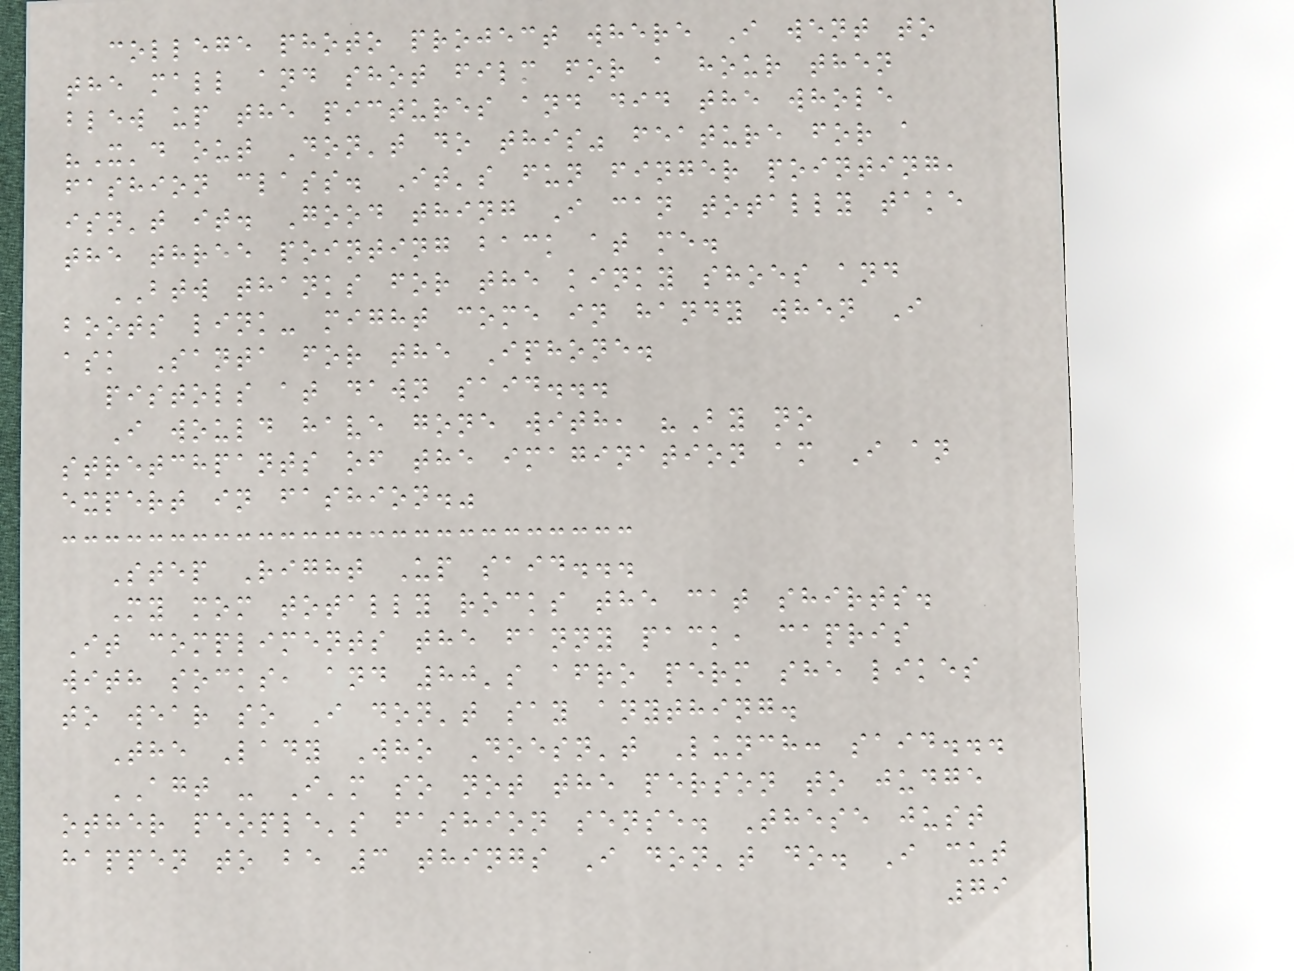college photo project where I went to
the mall and shot film for a hour then
blew up the pictures and did the whole
"X'd out Don't do this" feature for a
fashion class. It's fun finger pointing,
isn't it. Good thing I can totally take
the three pointing back at me.
BTW thanks for the kinky shoes and
boots link- might come in handy when I
ask Santa for the Iphone.
pistols at dawn said...
I would have gone with, "By no
stretchpants of the imagination am I an
expert in fashion."
Step Right Up said...
My mom totally rocks the cat shirts.
It compliments the fanny pack, capris
with socks, and 80's afro perm she likes
to wear so I don't say anything.
The Lady Who Doesn't Lunch: said...
AGT - I'm so not the person to judge
other people's fashion sense. These just
happen to be 3 things I don't do. I cut
79
